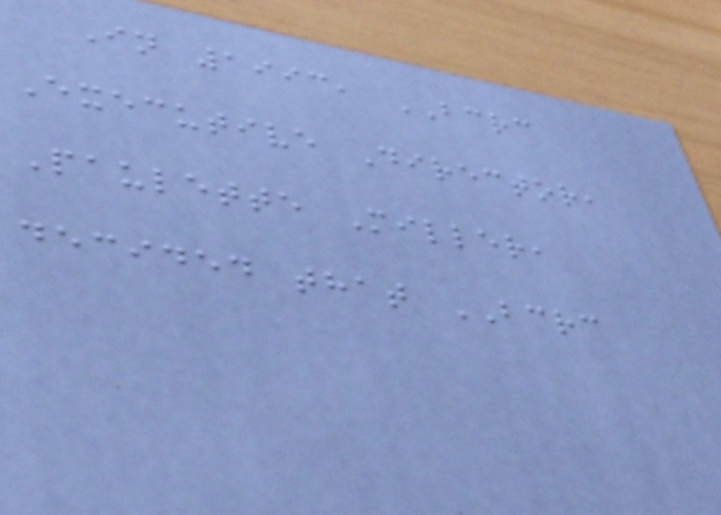In 1993, BCRC
Executive Director,
Paulette Miller,
decided that BCRC
